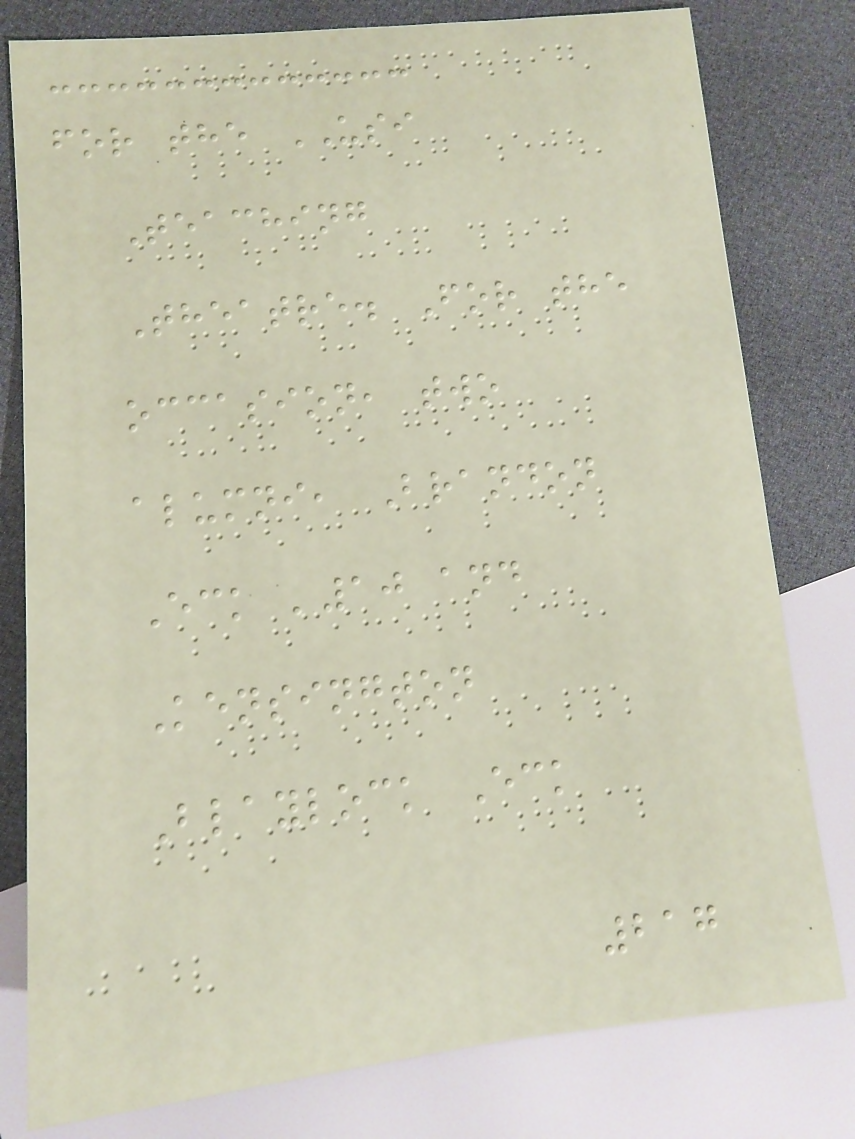for the USI
Teaching
Theatre. For the
occasion, two
alumni, Brandon
Eck '10 and
Kensington
Blaylock Eck
217
